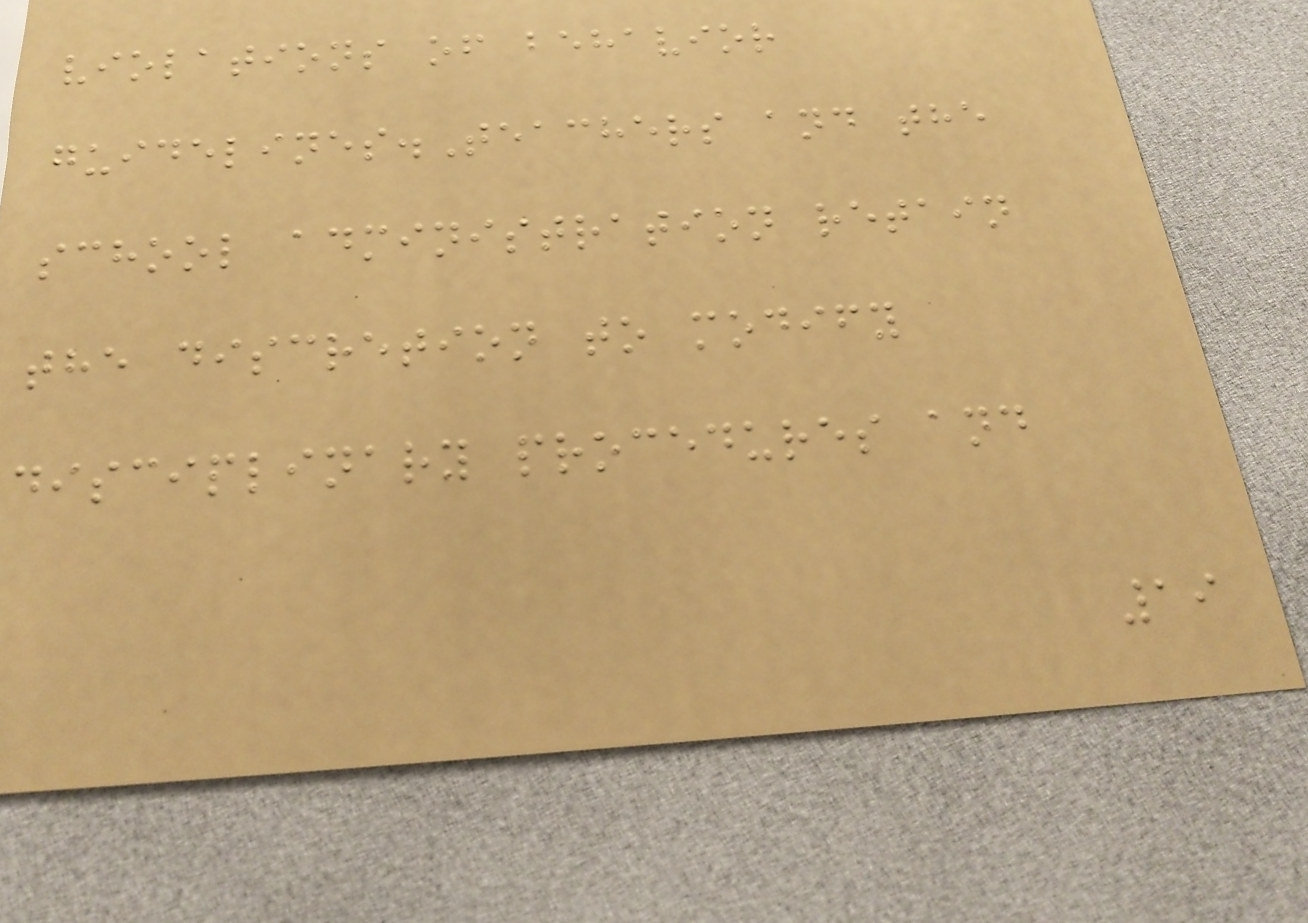violations of behavior
guidelines.Teachers and the
school administration retain
the discretion to modify
disciplinary procedures and
19
